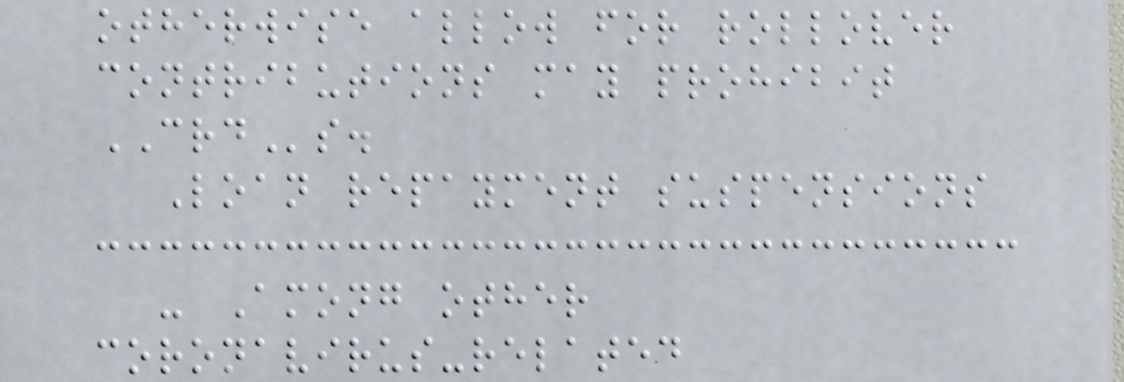otherwise allow for rollover
contributions may prohibit
CRDs.
Loan repayment suspensions
- Among other
coronavirus-related
